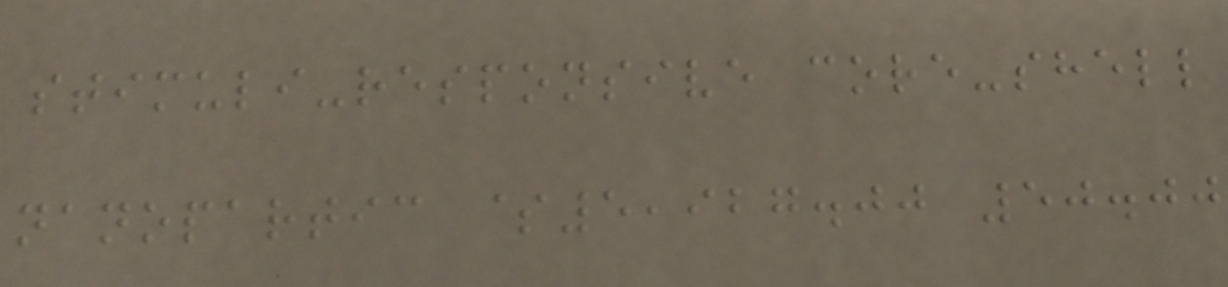stimuli-responsive core-shell
nanopartic $5,927.00 50.00
